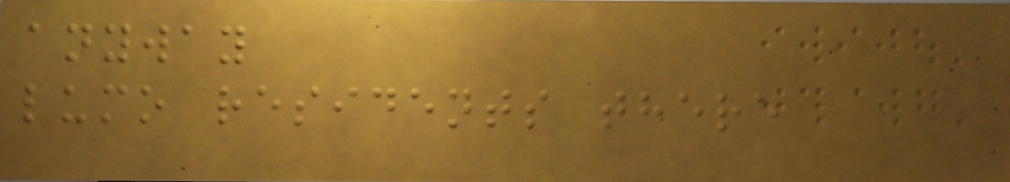anyway
lumo residents there
